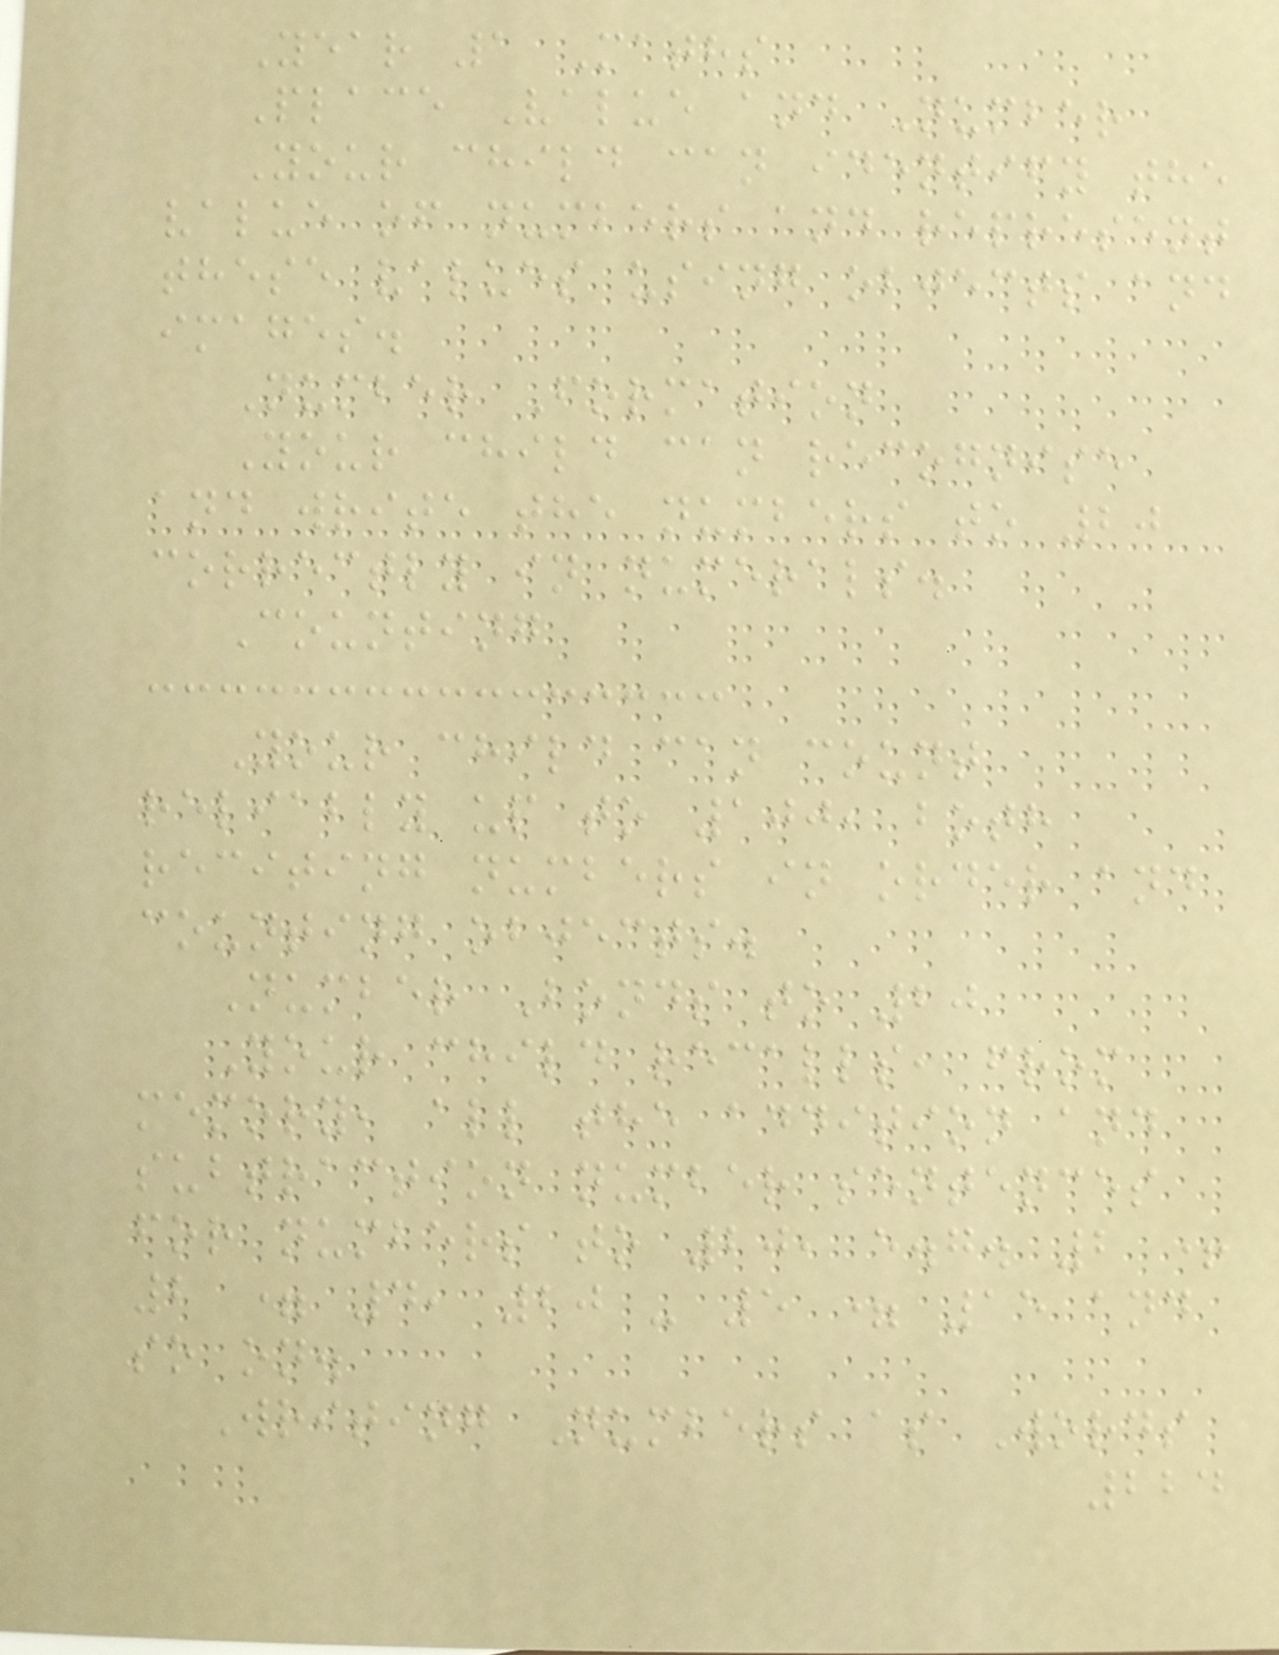Year 1 Maths
Place Value and Number
Your child can identify the
value of numbers and represent
these values using objects and
images.
Number Formation
Your child can recognise
and write the numbers to 20
correctly in numerals.
Counting
Your child can count
reliably up to 100, both
reciting numbers in order and
counting objects.
Number Bonds to 20
Your child recalls, from
memory, all the addition and
subtraction number sentences
for numbers to 20, e.g. 2 +
2 = 4, 20 - 5 = 15 and
so on.
Writing Numbers as Words
224
